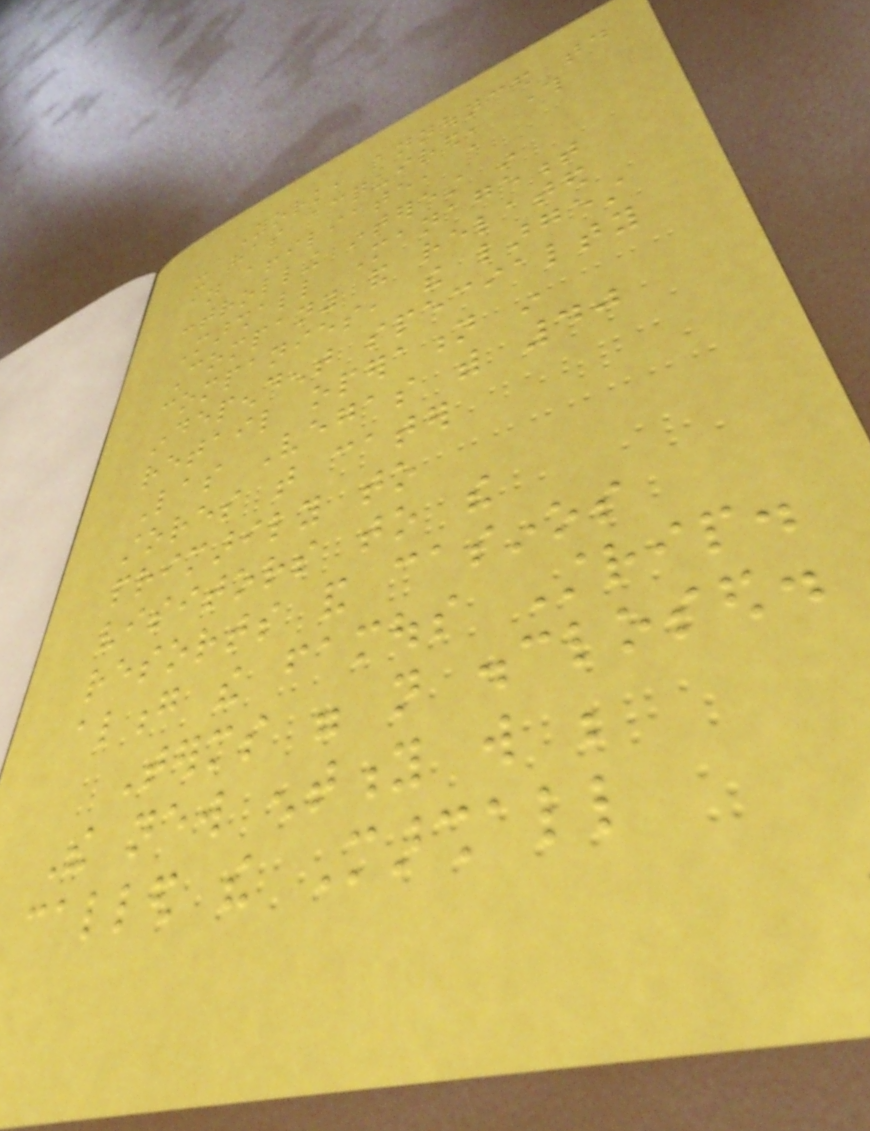York, announced today
it has acquired, through
an affiliate, a
controlling interest in
Marshall Management
Company and related
companies, the largest
independent specialty
retail operation in
Las Vegas with 40
stores that cater
primarily to
visitors to the
resorts and casinos
along the famous Strip.
Terms were not disclosed.
The new entity will be
called the Marshall
